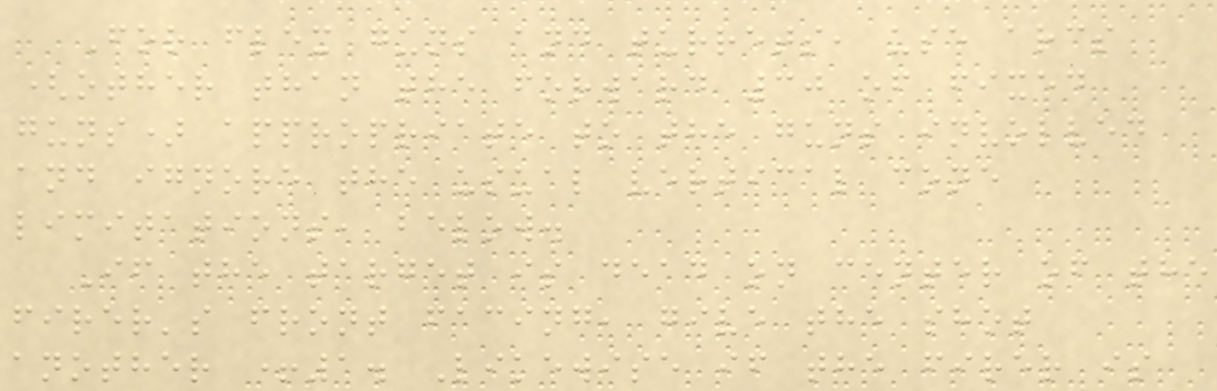For flex guns and turrets, use arcs
(other than the forward 30 of fixed
guns) appropriate to the guns involved
and ignore the usual vertical cone
limitations, below.
If the target is dead on center of the
firer's front facing, give the shot
another +1. Likewise if the firer is
